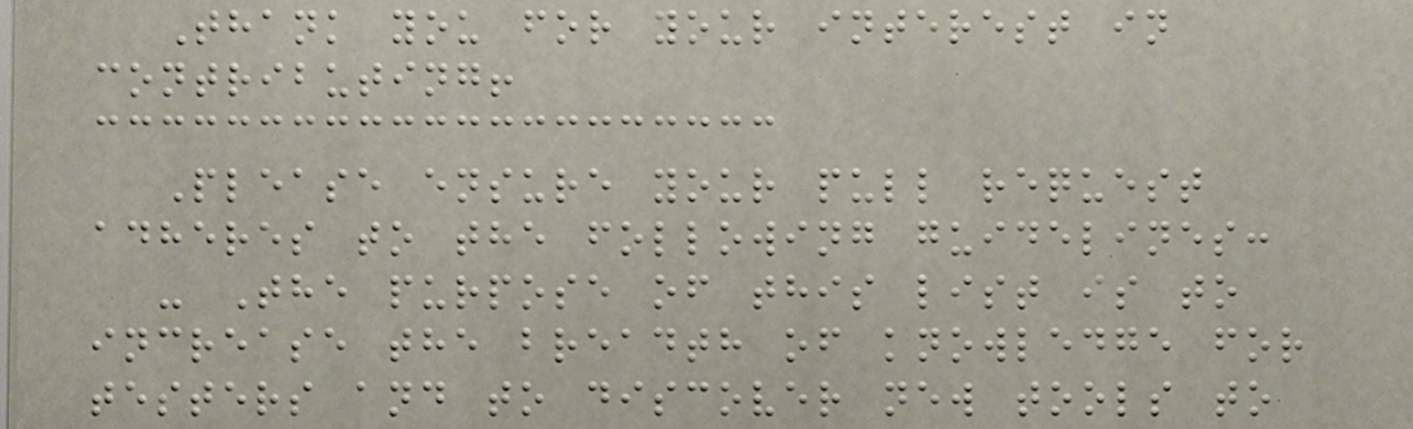Thank you for your interest in
contributing!
Please ensure your pull request
adheres to the following guidelines:
- The purpose of this list is to
increase the breadth of knowledge for
testers and to discover new tools to
